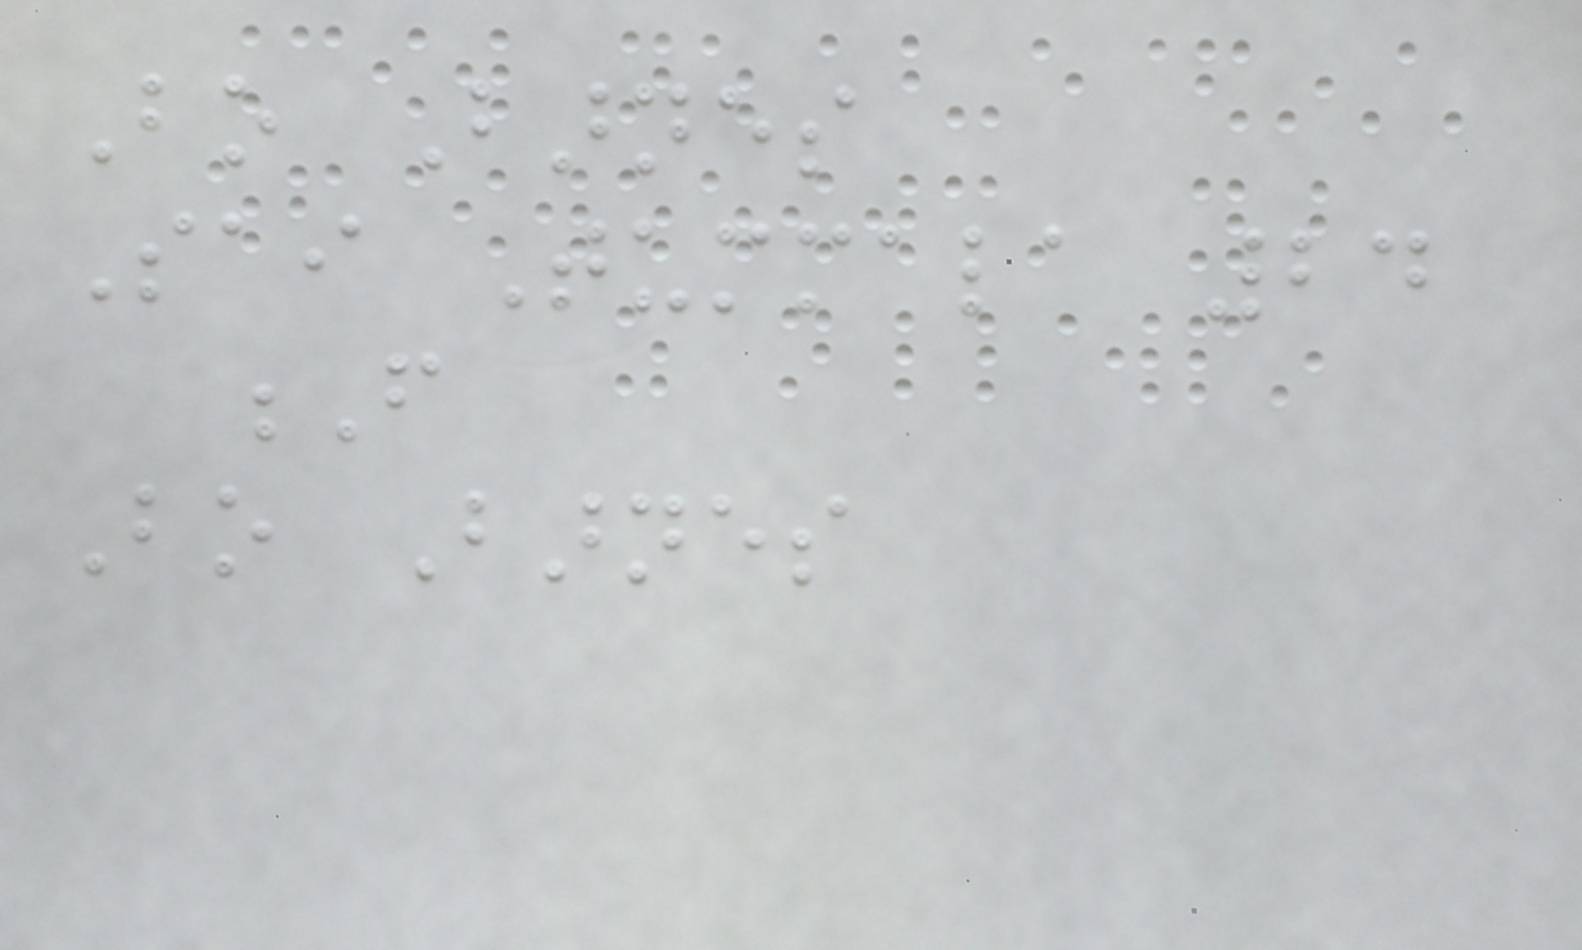Bo Barnes
Sai Tummala 24
F
Bo Barnes
